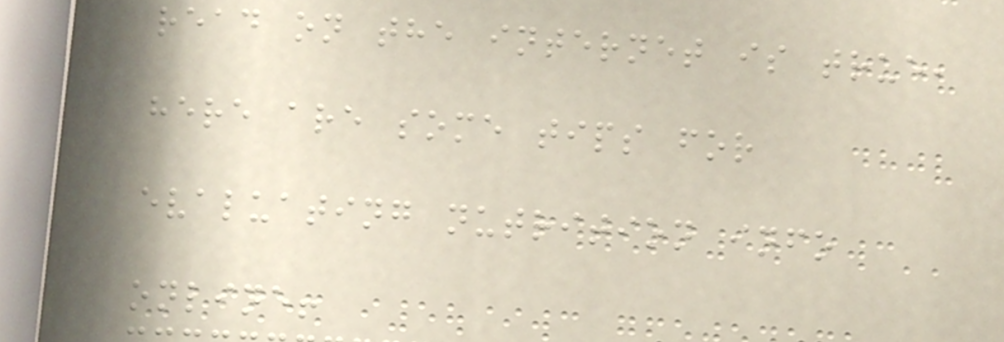read on the internet is true,
here are some tips for
evaluating nutrition info
online!
